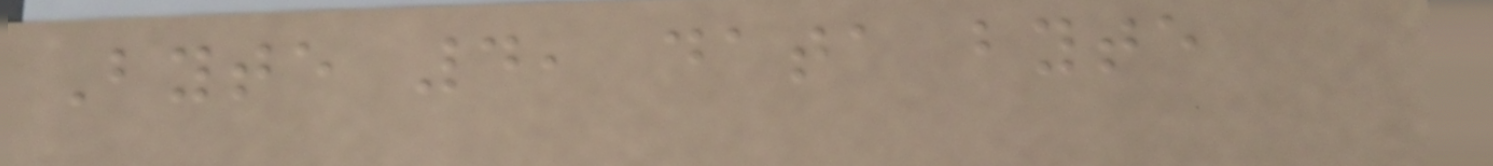Byte 4, data byte
